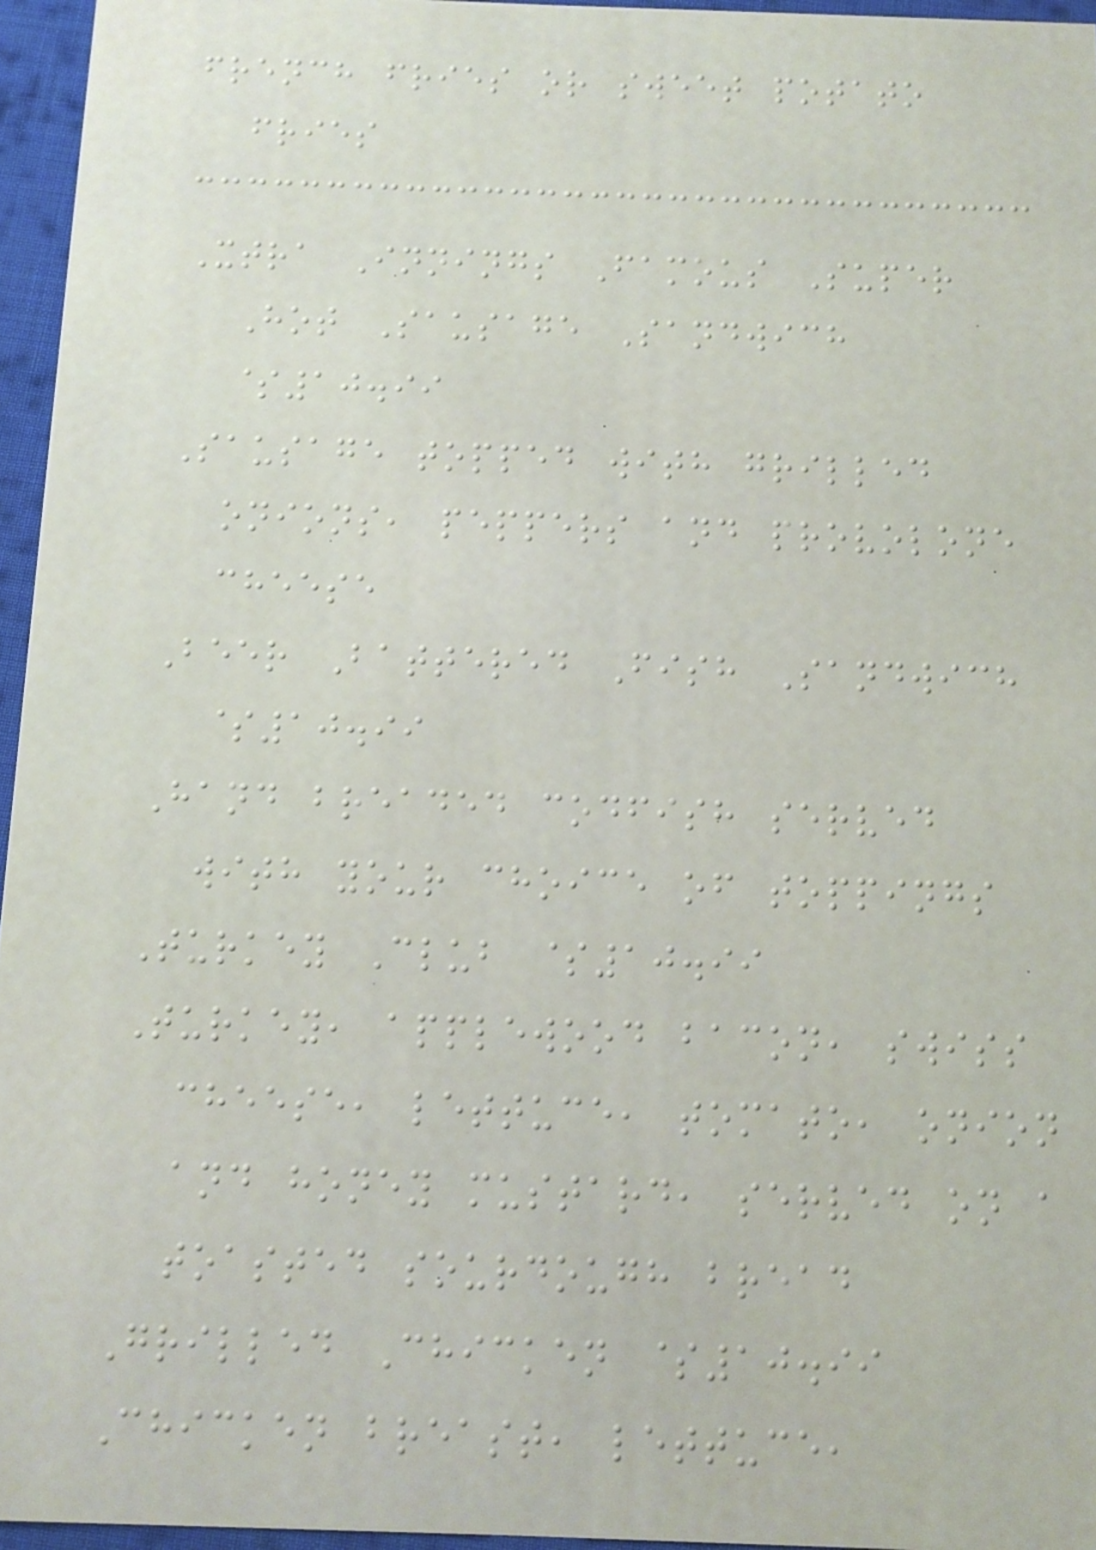french fries or sweet potato
fries
Xtra Innings Famous Super
Hot Sausage Sandwich
$10.99
Sausage topped with grilled
onions, peppers and provolone
cheese
Beer Battered Fish Sandwich
$10.99
Hand breaded codfish served
with your choice of toppings
Turkey Club $10.99
Turkey, applewood bacon, swiss
cheese, lettuce, tomato, onion
and honey mustard, served on a
toasted sourdough bread
Grilled Chicken $10.99
Chicken breast, lettuce,
